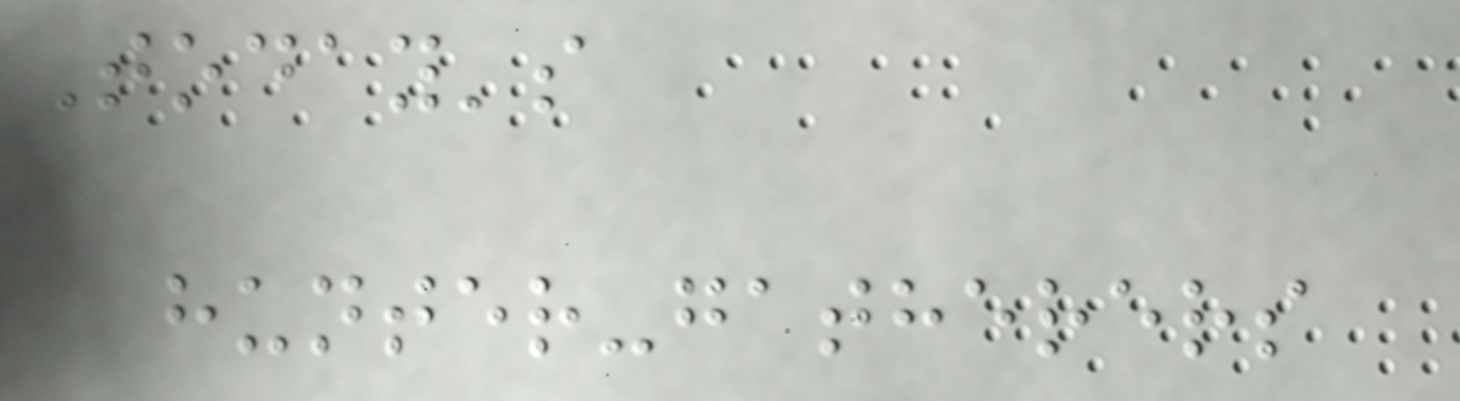Today's
hunter-gatherers
